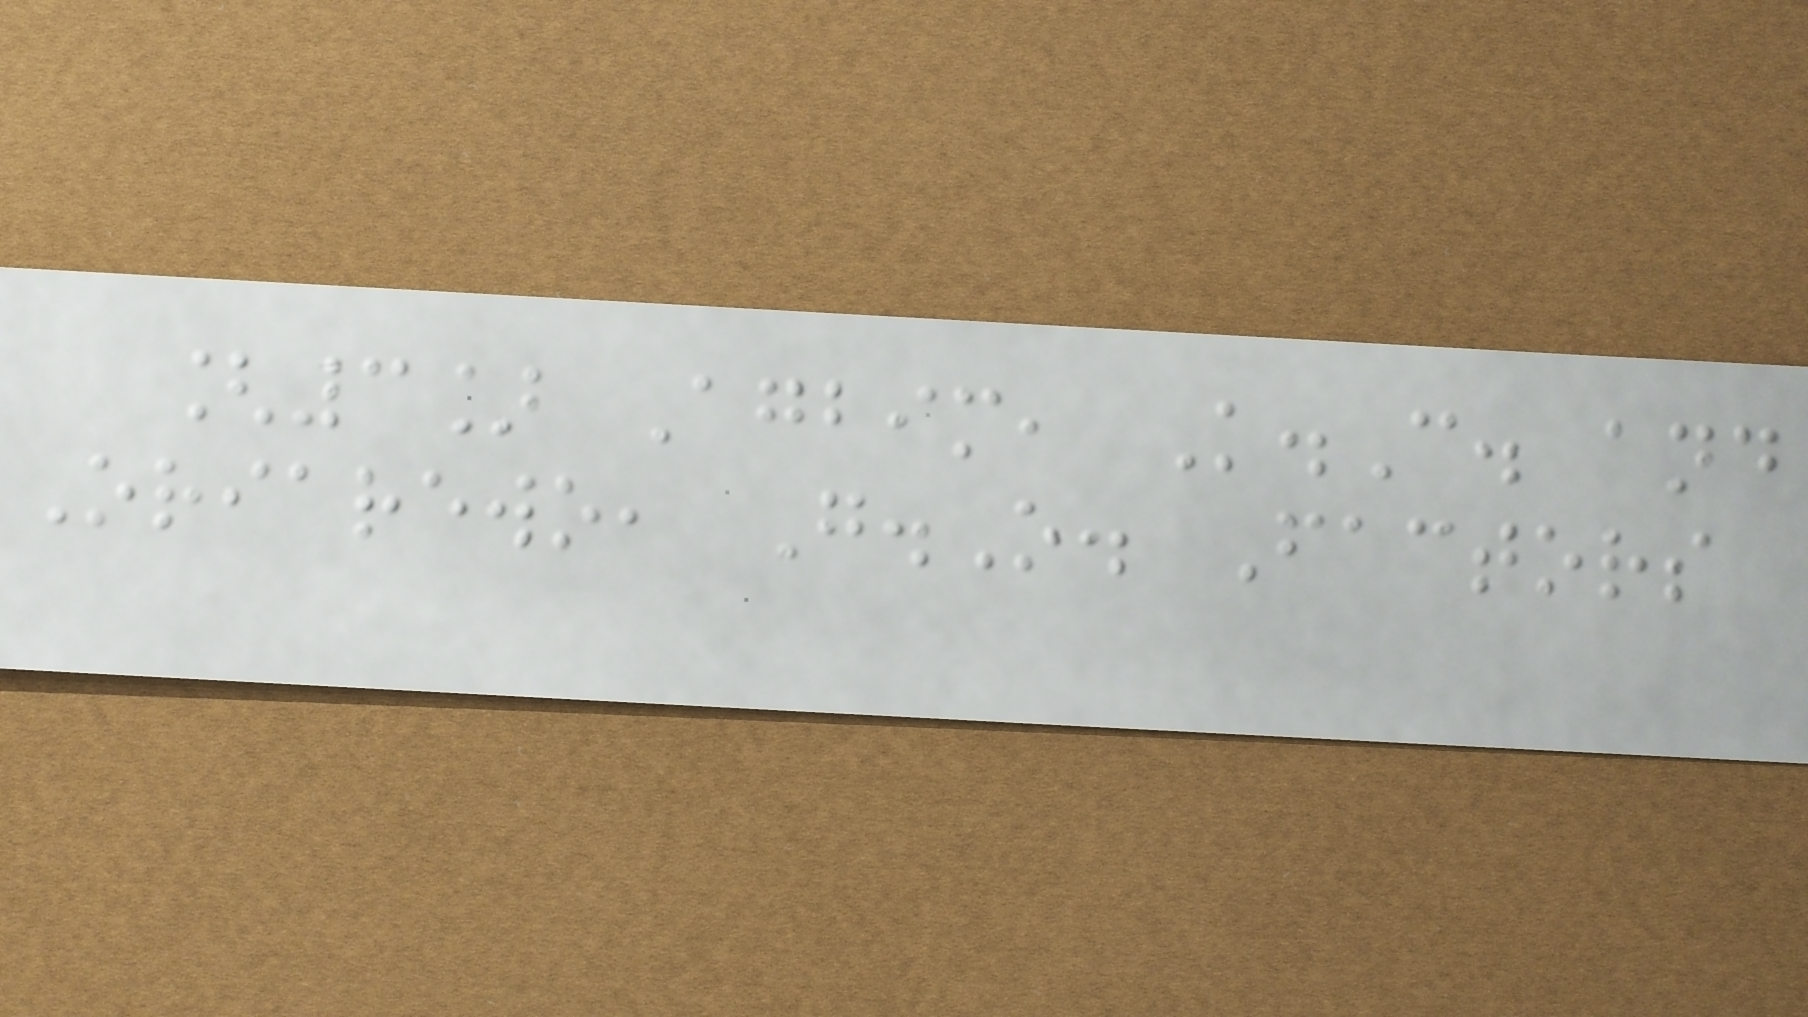[3] Agbim, K.C. and
Oriarewo, G.O. Factors
